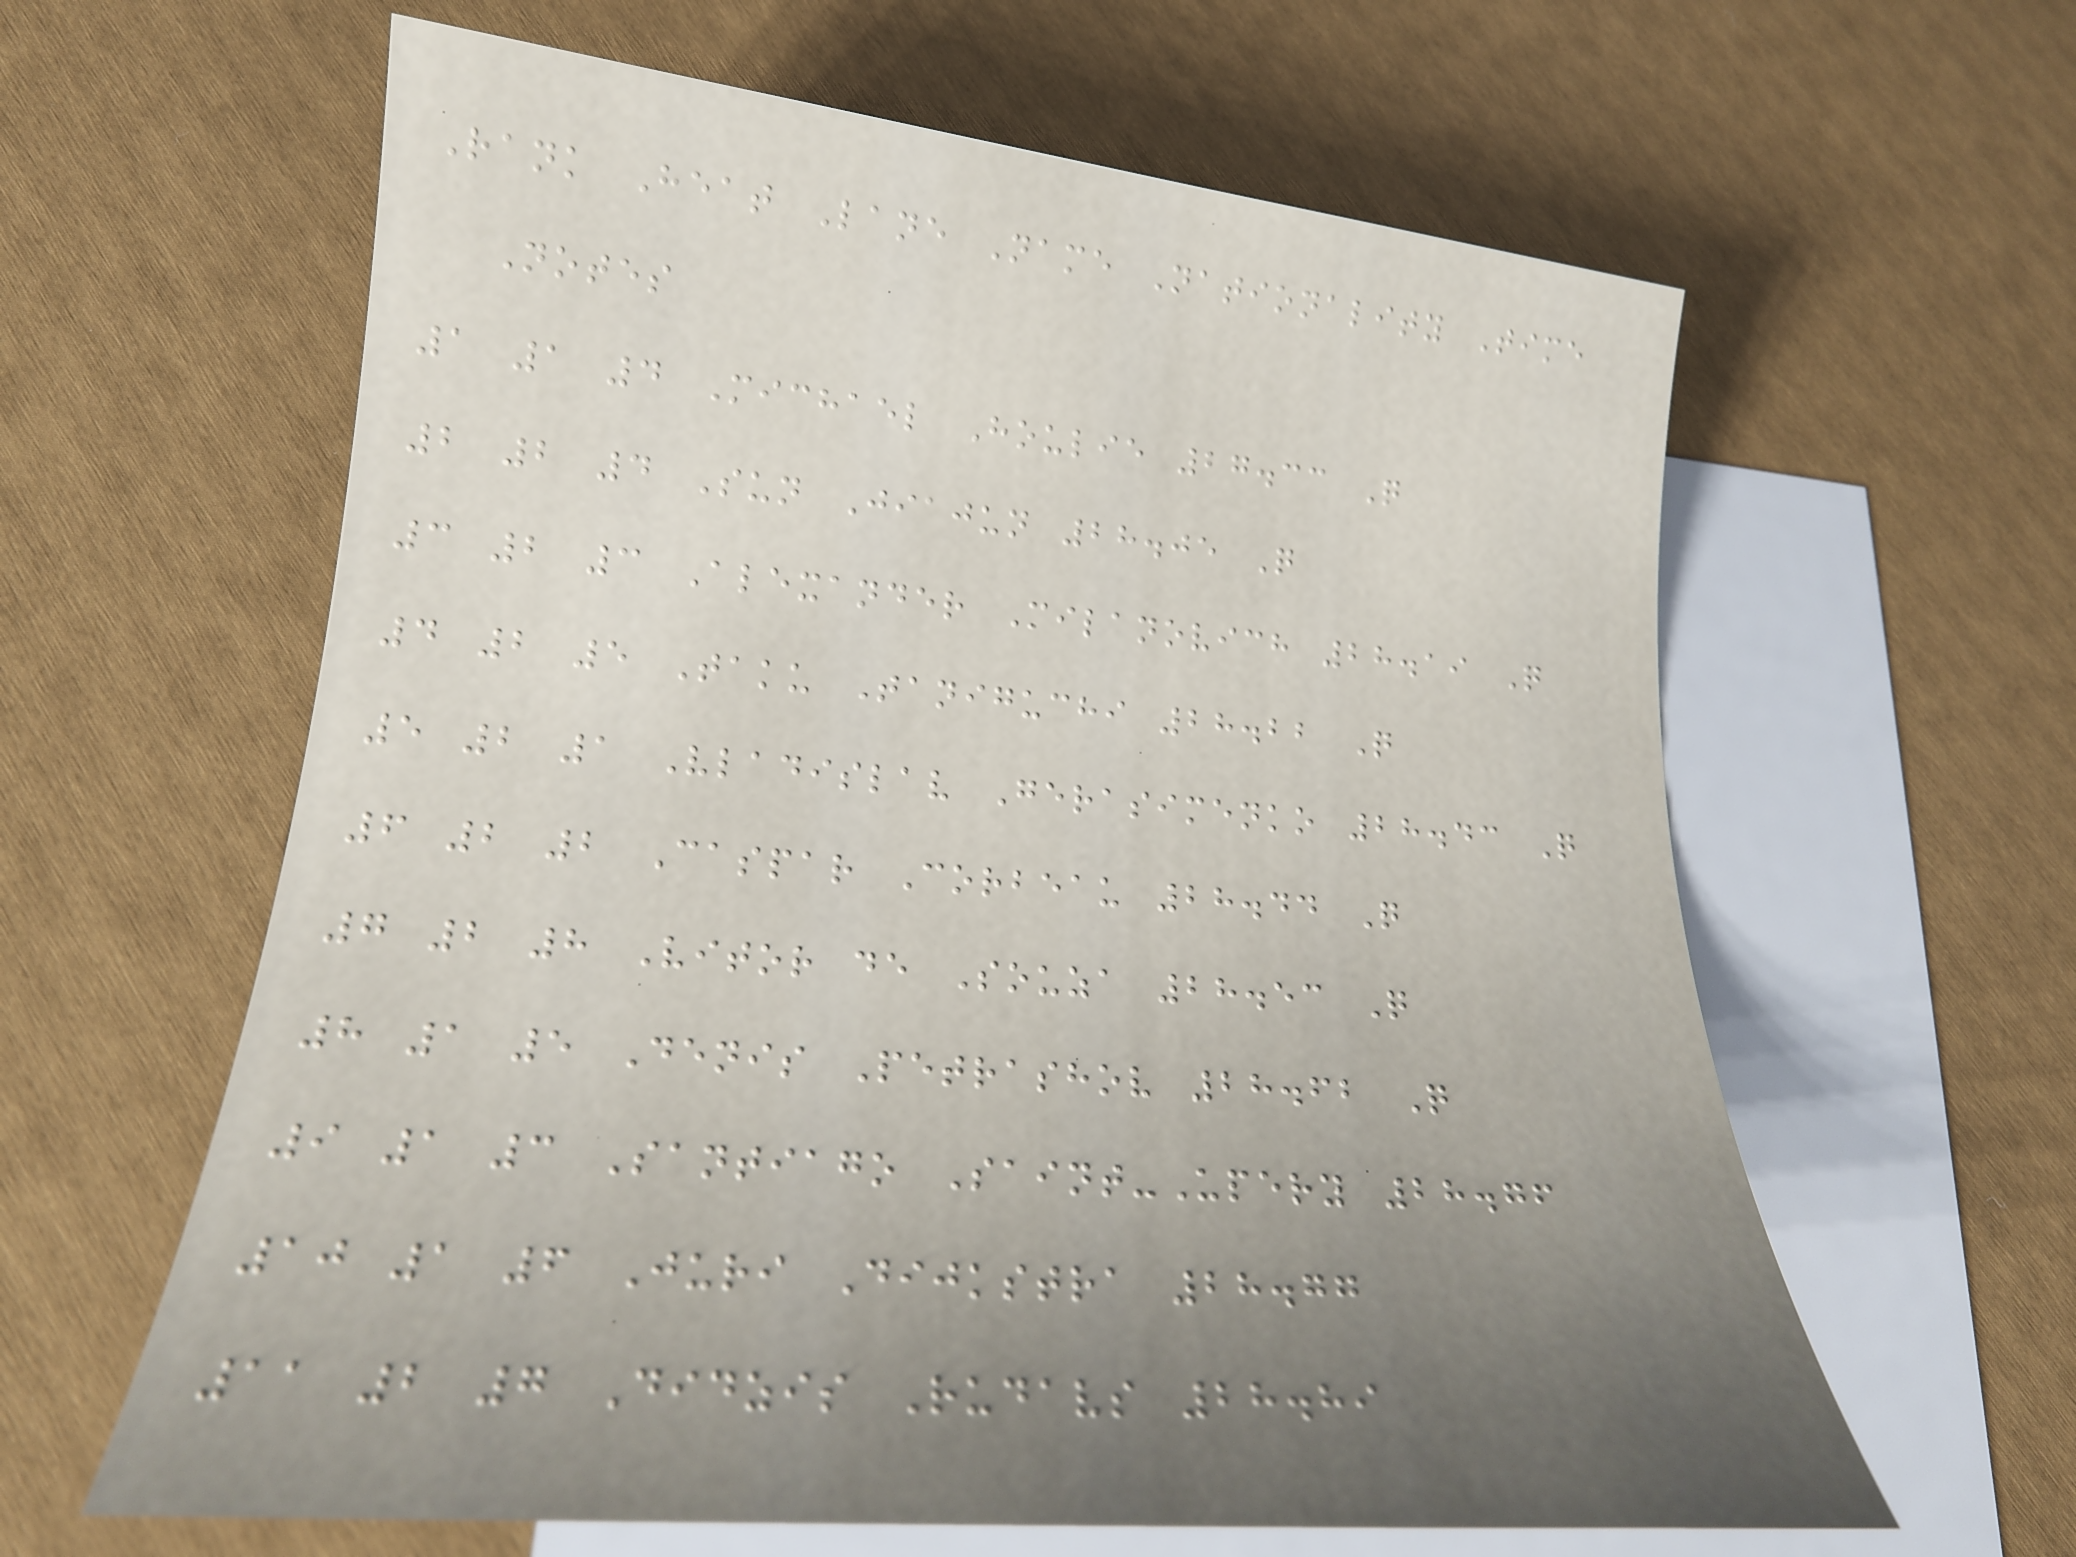Rank Heat Lane Name Nationality Time
Notes
1 1 4 Michael Houlie 27.33 Q
2 2 4 Sun Jiajun 28.05 Q
3 2 3 Alexander Milanovich 28.19 Q
4 2 5 Taku Taniguchi 28.22 Q
5 2 1 Vladislav Gerasimenko 28.43 Q
6 2 2 Caspar Corbeau 28.44 Q
7 2 8 Vitor de Souza 28.53 Q
8 1 5 Denis Petrashov 28.62 Q
9 1 3 Santiago Saint-Upery 28.76
10 1 6 Juri Dijkstra 28.77
11 2 7 Didzis Rudavs 28.89
